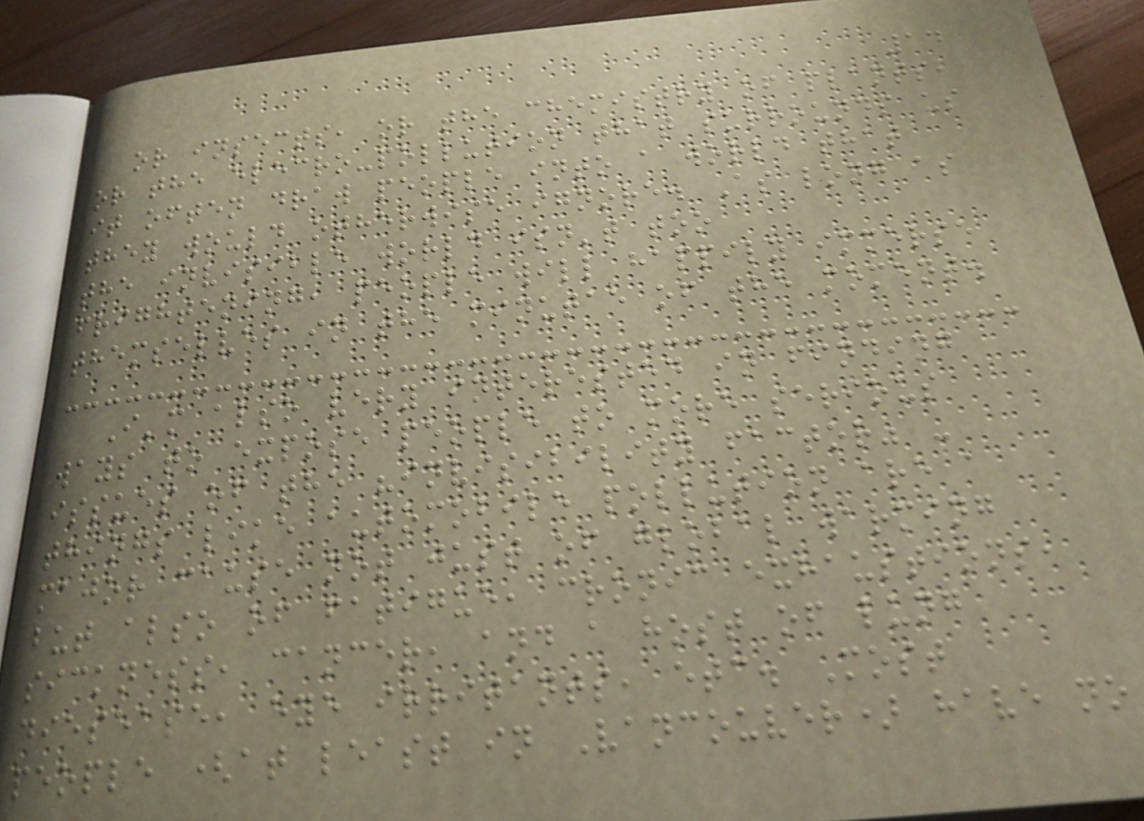14
or insects, or the chemistry of plants,
or the elecro-pollution that surrounds us
it often draw people into a world that
they would otherwise ignore. As long as
the invisible world isn't too
frightening, people will happily immerse
themselves in the minutae of the moment.
I'm also very interested in finding
ways to expose people to more serious
issues of the "invisibility factor" -
things like automobile pollution are a
major cause not just of global warming
but also of fatigue, cronic exhaustions,
sickness, cancer, and a host of lung
diesease, eye irritants, etc. Most
people (at least in Vancouver) have no
